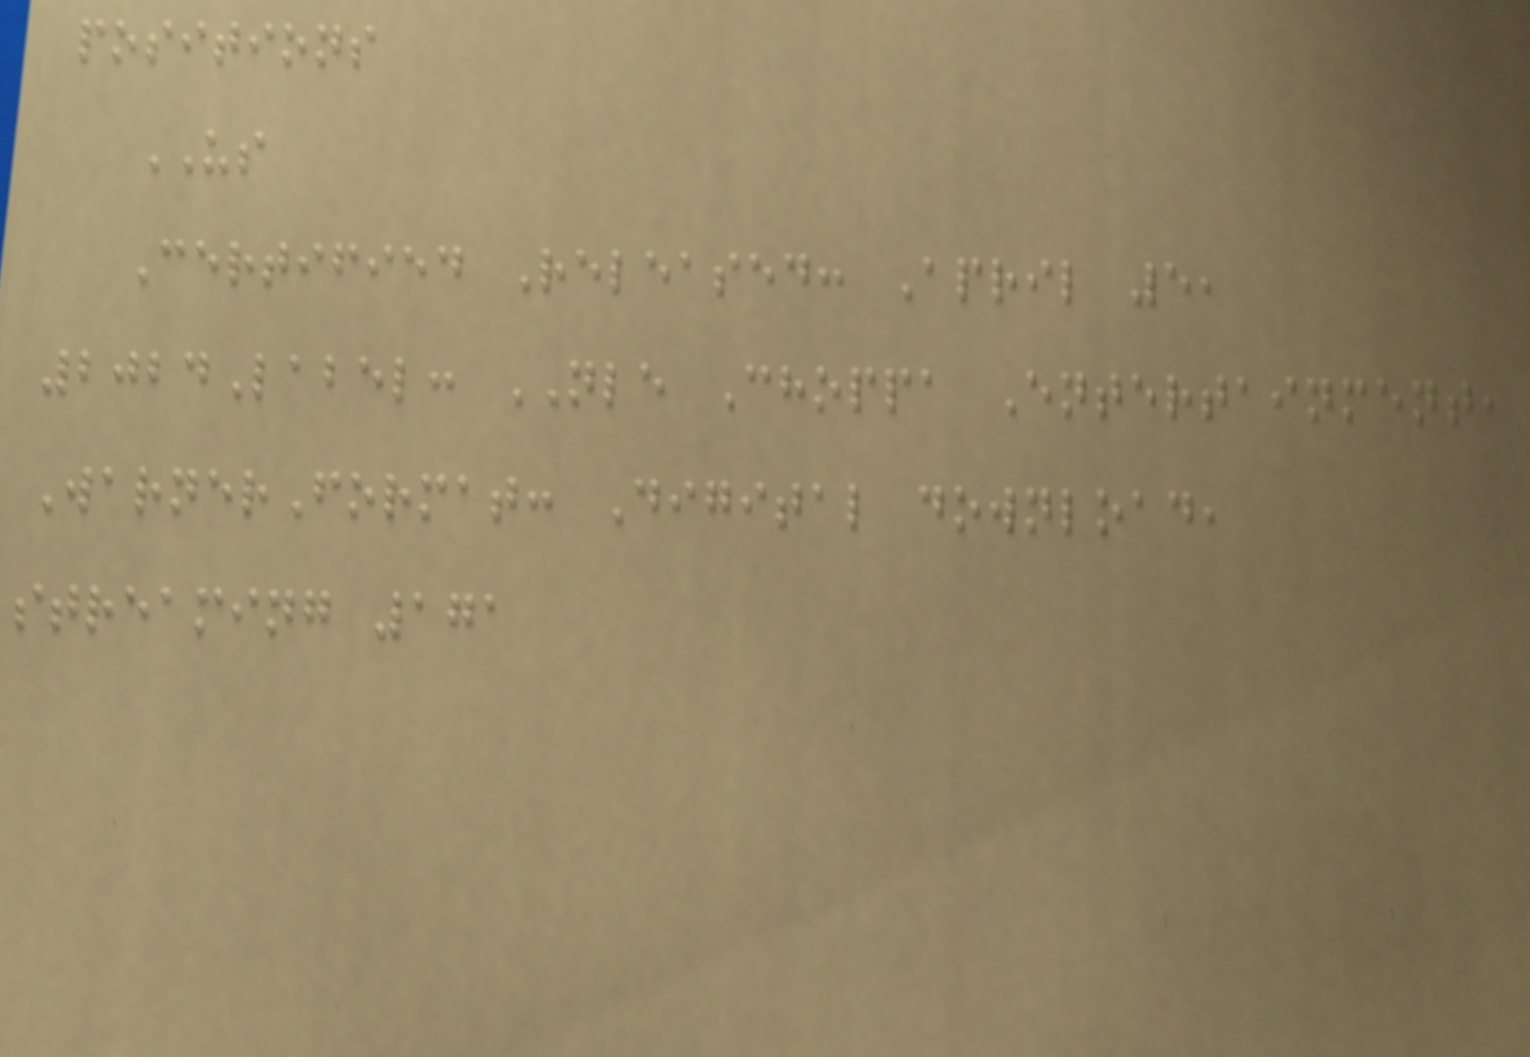positions
US
Certified Released: April 5,
2024Label: NLE Choppa Entertainment,
WarnerFormat: Digital download,
streaming 171
